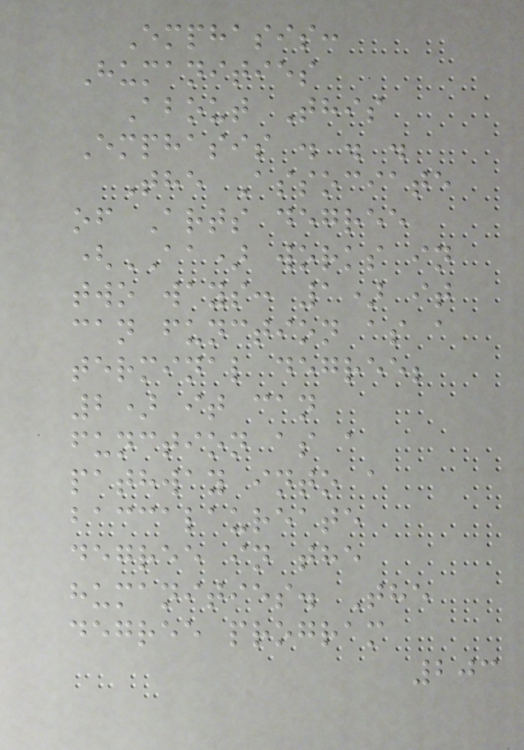Emphasis:
Humanities
About This
Emphasis . . .
The Associate
of Arts degree
(AA) works in
two ways: 1) it
can function as a
terminal degree;
2) it can
function as a
pathway into a
baccalaureate
degree in the
humanities. The
degree program
203
